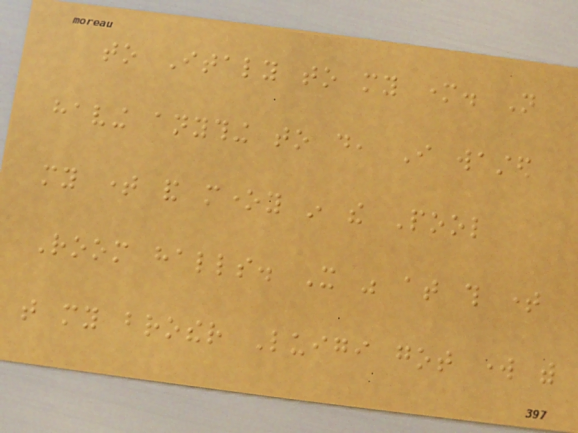to Italy to my mother. Not
having anything to do, I wasted
my time and money in the Pool
Room halls. It was at this time
that my brother Luigi got work with
